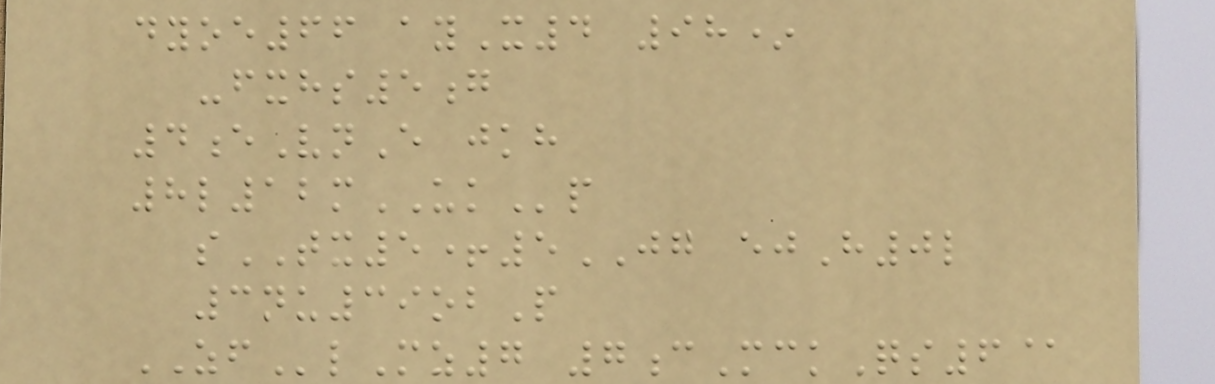dyoe66 ayX4 98*
-fxhs5g
4eVnE jkh
8l12mUKp
sTX5+5JG ejH0l
3nu39obP
ZFlMz7 7cMckQs6@
